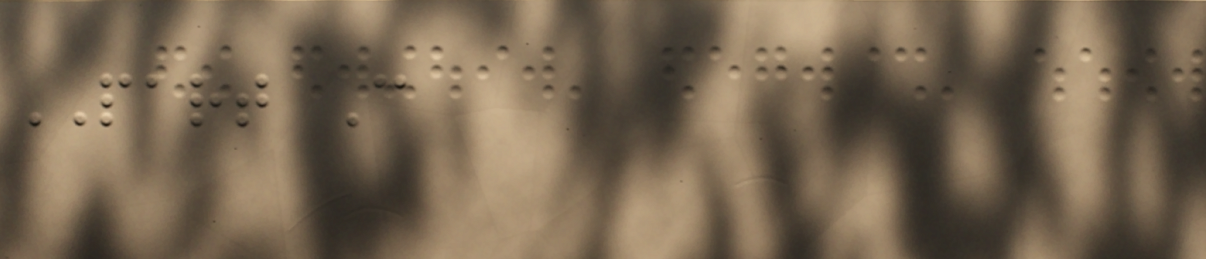PART C
